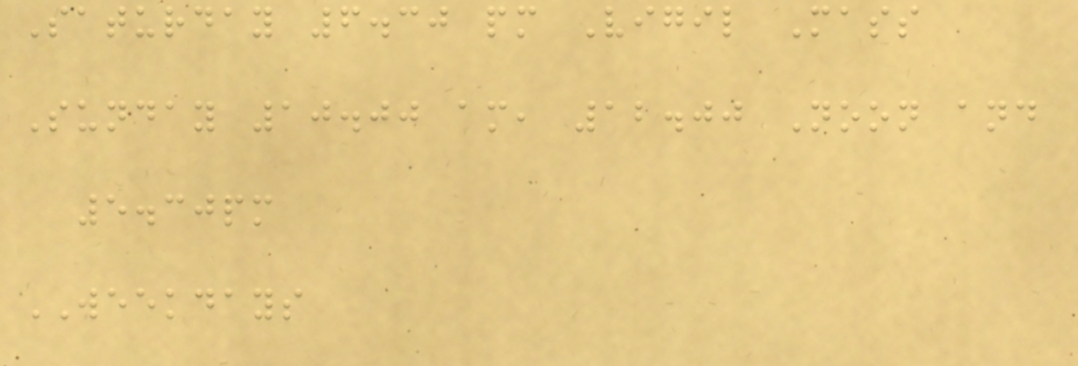Saturday 6.30 pm Vigil Mass
Sunday 10.00 am, 12.00 Noon and
5.30pm
WEEKDAYS
